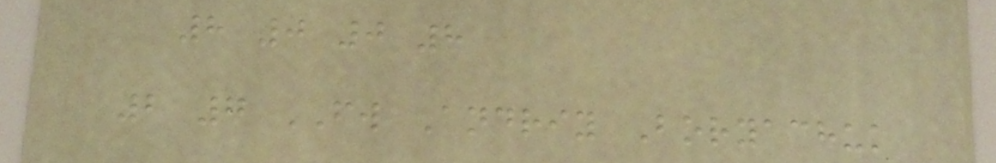8 0 0 8
2 7 FW Andriy Boryachuk
